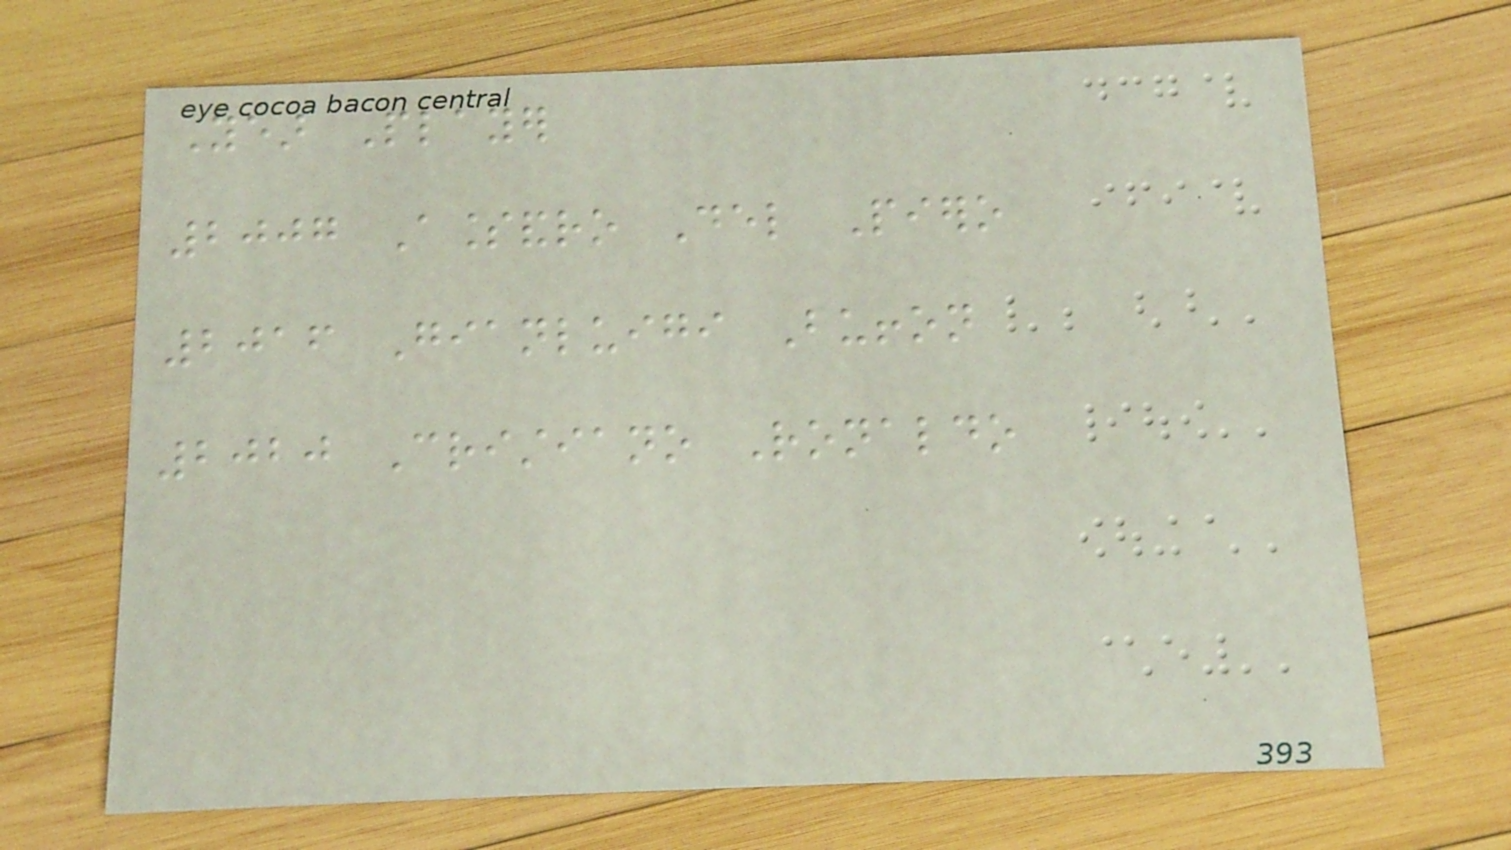Year Player
2007 Alessandro Del Piero
2016 Gianluigi Buffon
2020 Cristiano Ronaldo
